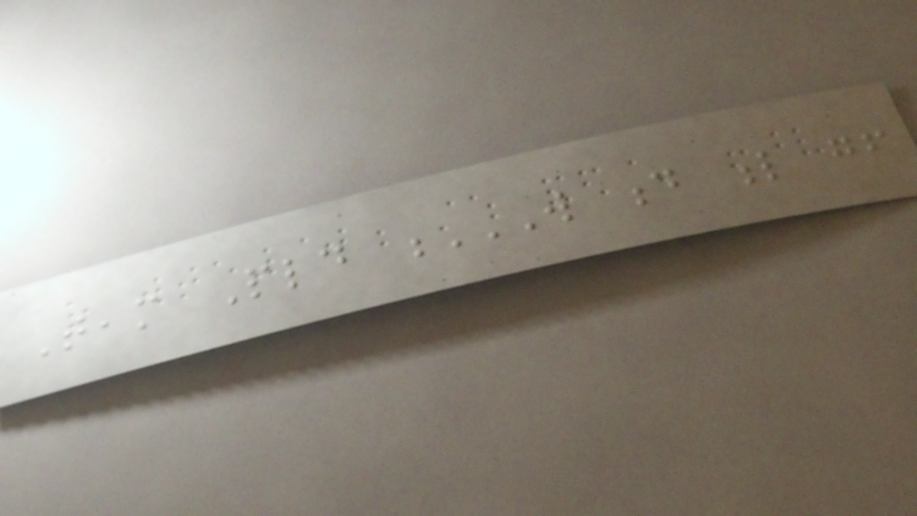Team Pld W D L GF
